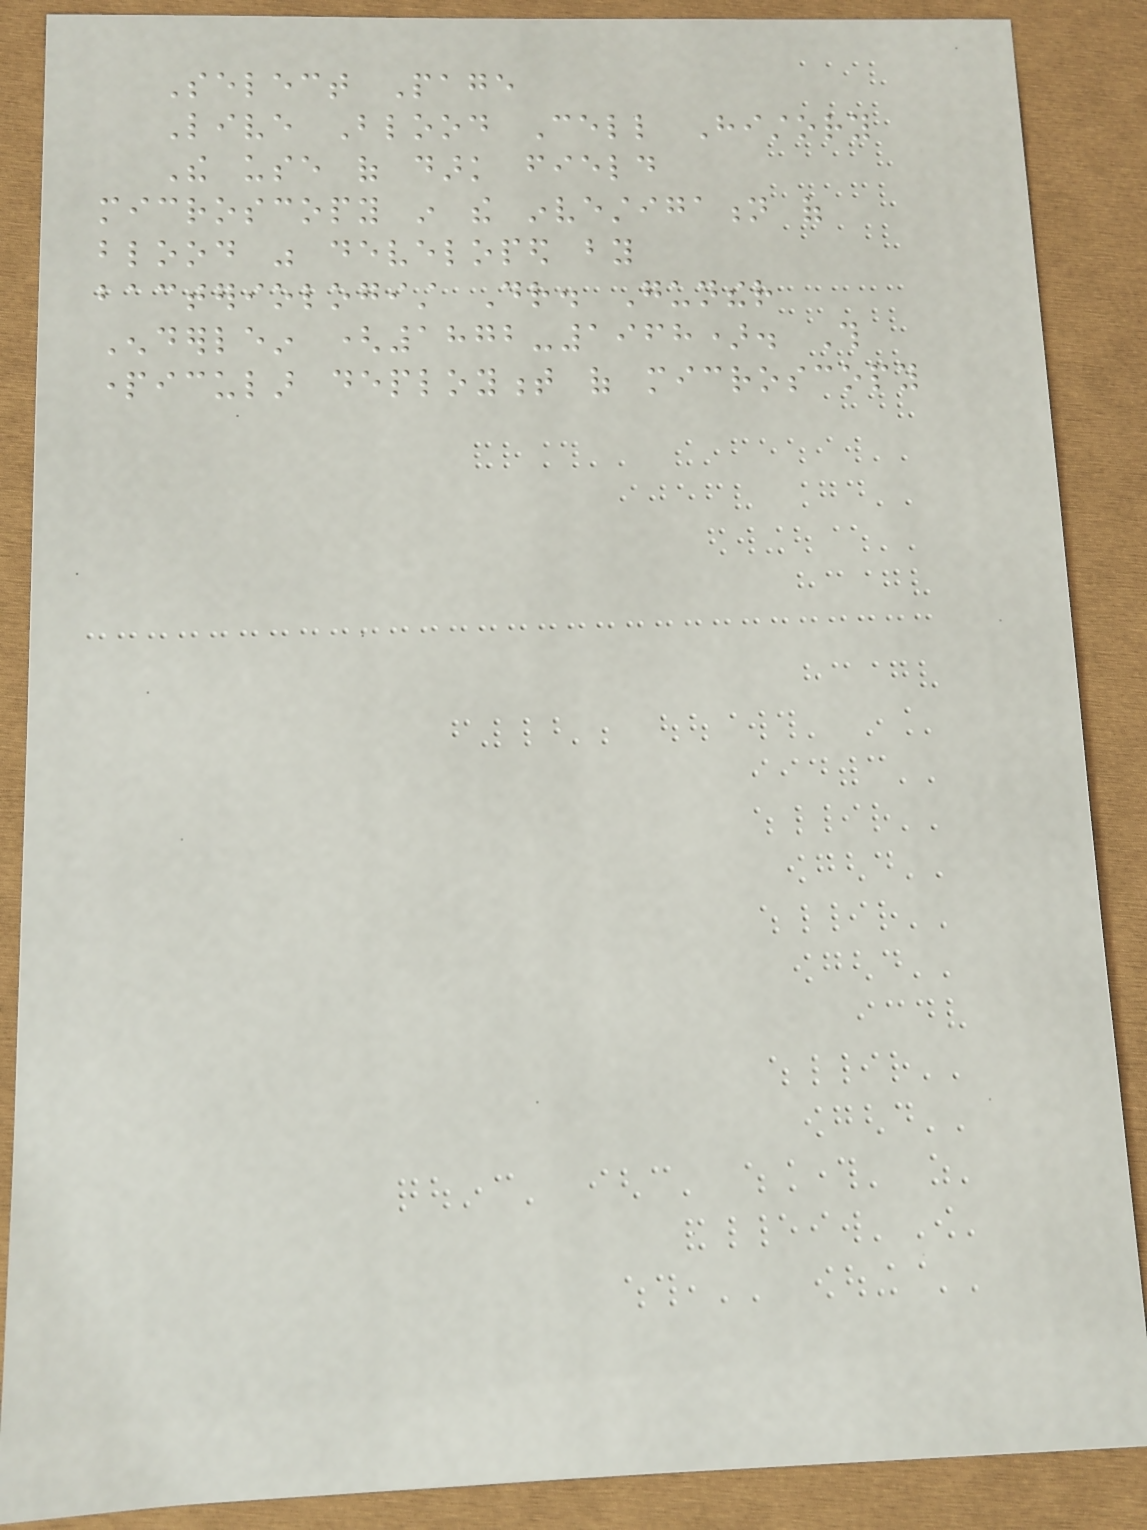Select Page
Live Blood Cell History
The use of dark field
microscopy in the investigation of
blood was developed by
bacteriologist Dr. Gunther
Enderlein (1872-1968). This
particular deployment of microscopy
